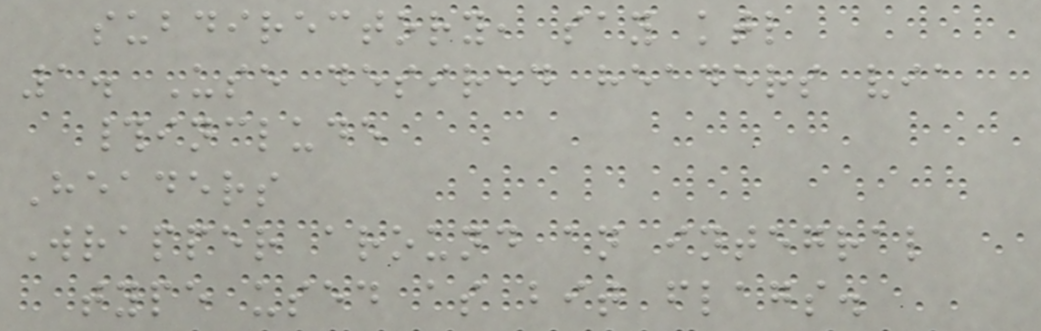subdirectory, say ktl
1. Use desired headers via
#include
Headers
Wrapper around an integral
type used as bit flags.
